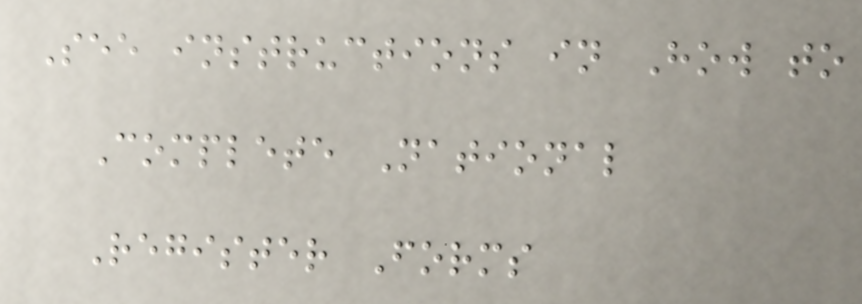See instructions in How to
Complete National
Register Forms
